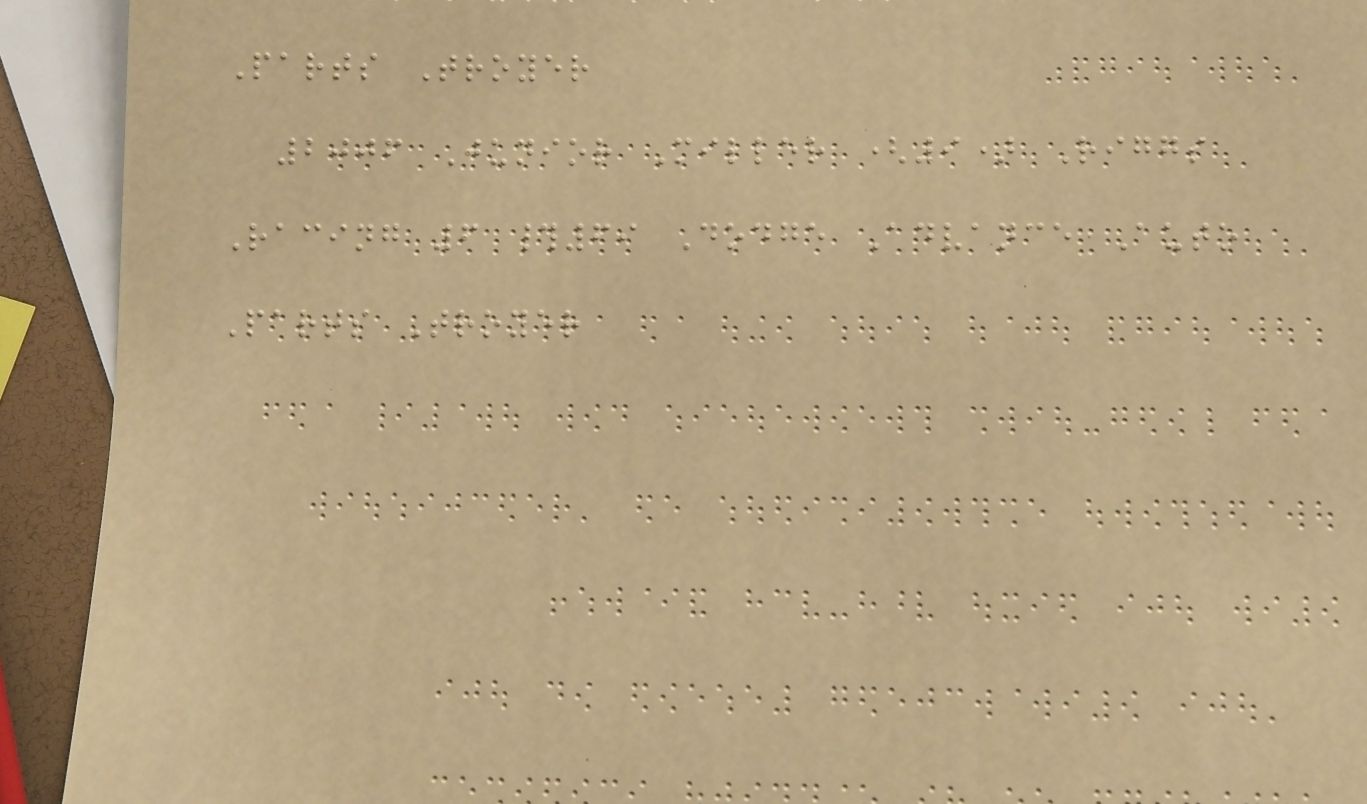Parts Troyer
2006 Junior Miller (9) Riggs
Racing 6 #69 Dodge Advance Auto
Parts Troyer
